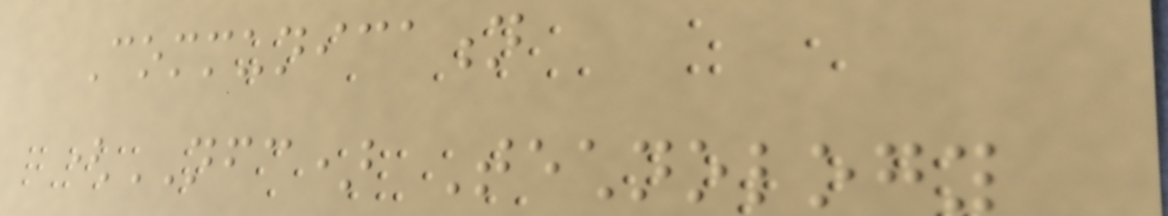Communication
(NFC) Technology
